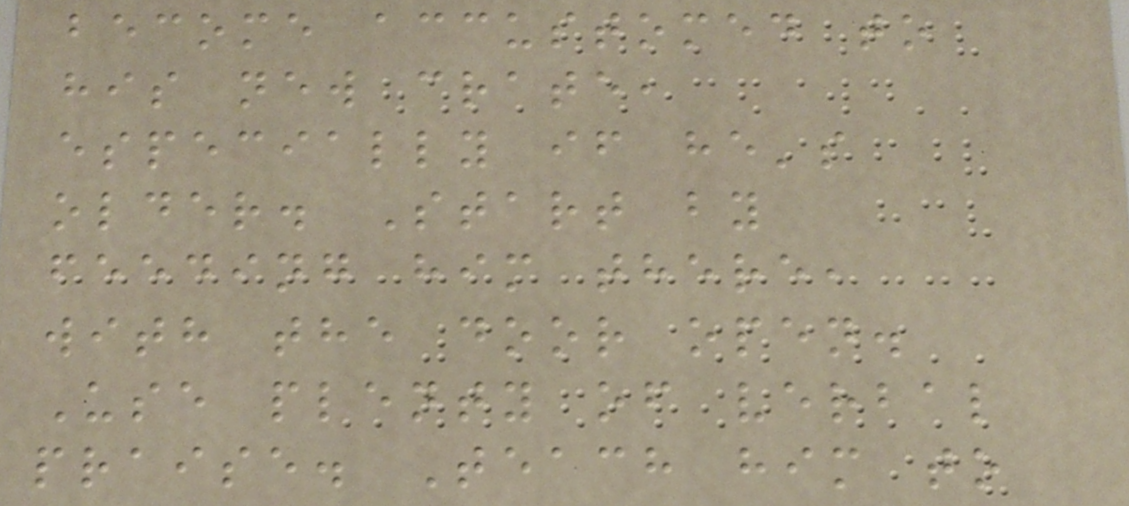become accustomed to
his new crate,
especially if he's
older. Start by
feeding him there,
with the door open.
Use plenty of verbal
praise. Teach him to
